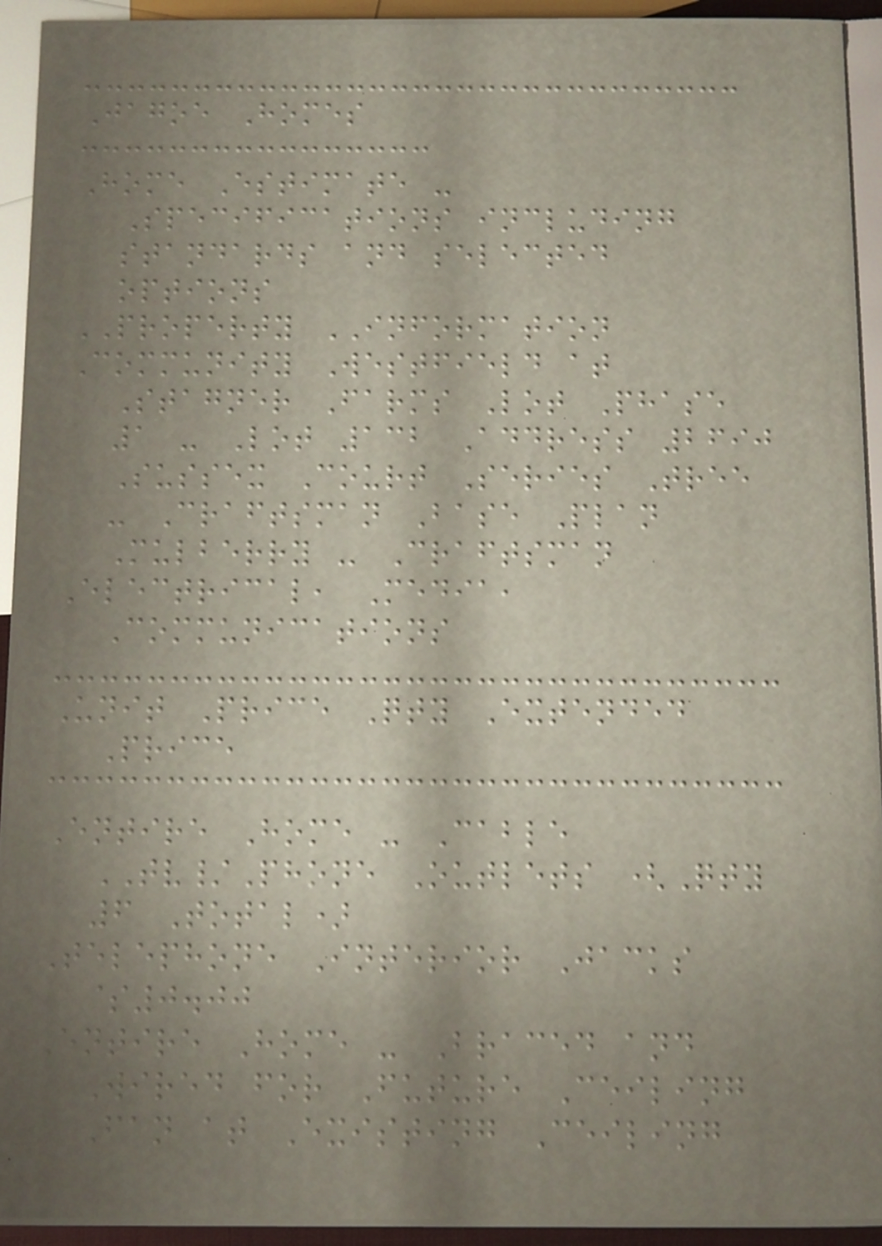Jagoe Homes
Home Estimate -
Specifications including
standards and selected
options
PROPERTY INFORMATION
Community Westfield at
Stagner Farms Lot Phase
1 - Lot 132 Address 2690
Sussex Court Series Tree
- Craftsman Base Plan
Mulberry - Craftsman
Electrical, Media,
Communications
Unit Price Qty Extended
Price
Entire Home - Cable
TV/Phone Outlets (Qty
6 Total)
Telephone Interior Jacks
$0.00
Entire Home - Braced and
Wired for Future Ceiling
Fan at Existing Ceiling
